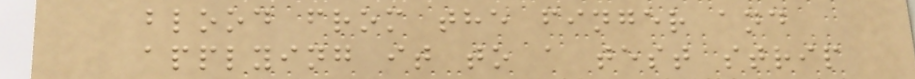blood from the finger and
applying it to a test strip
